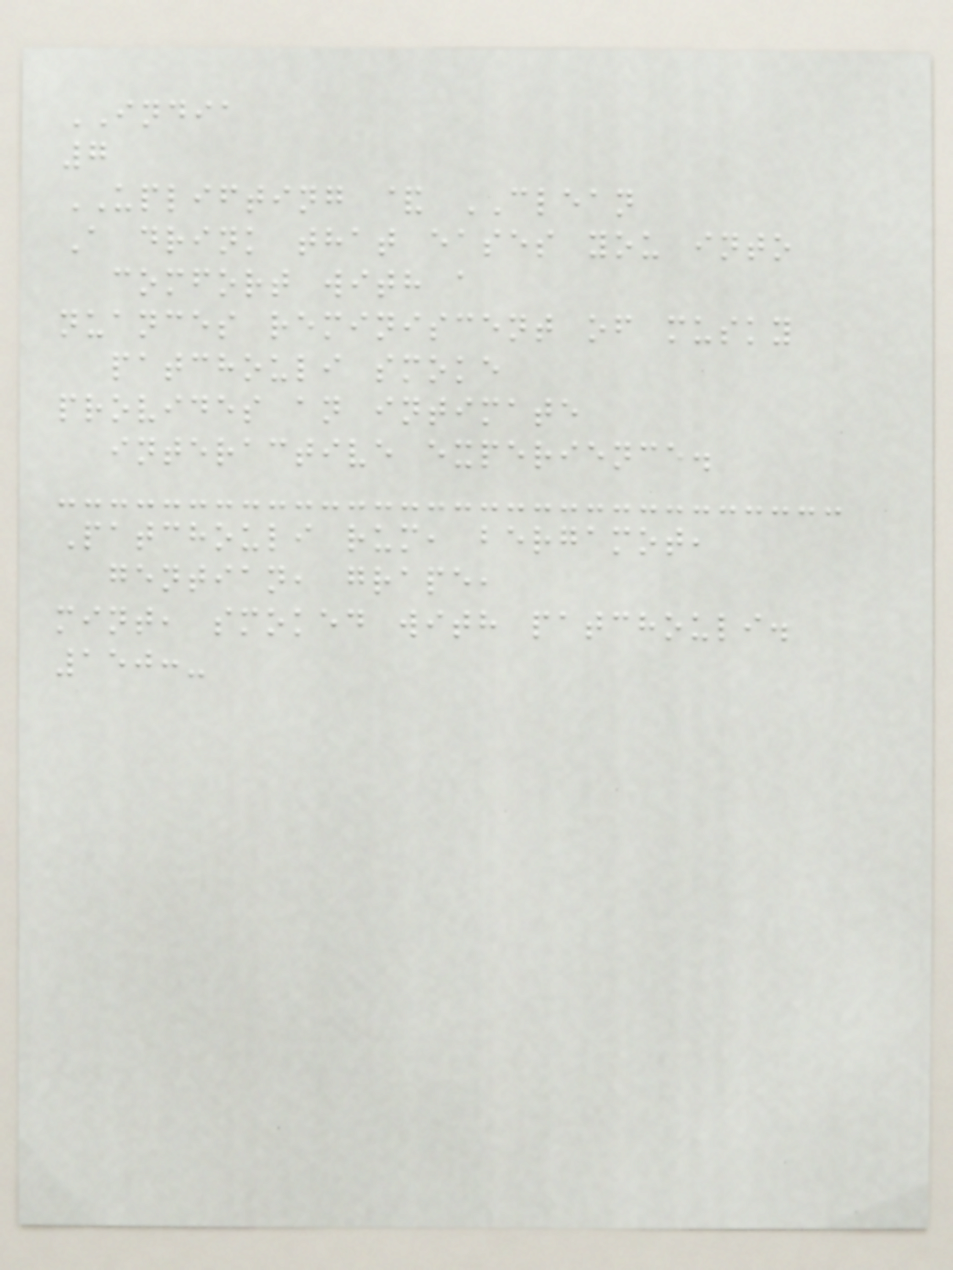INDIA
7
UPLIFTING & CLEAN
A drink that eases you into
comfort with a
nuances reminiscent of musky
patchouli smoke
provides an intimate
interactive experience.
Patchouli rum, bergamot,
gentian, grape,
mint, smoked with patchouli.
150:-
